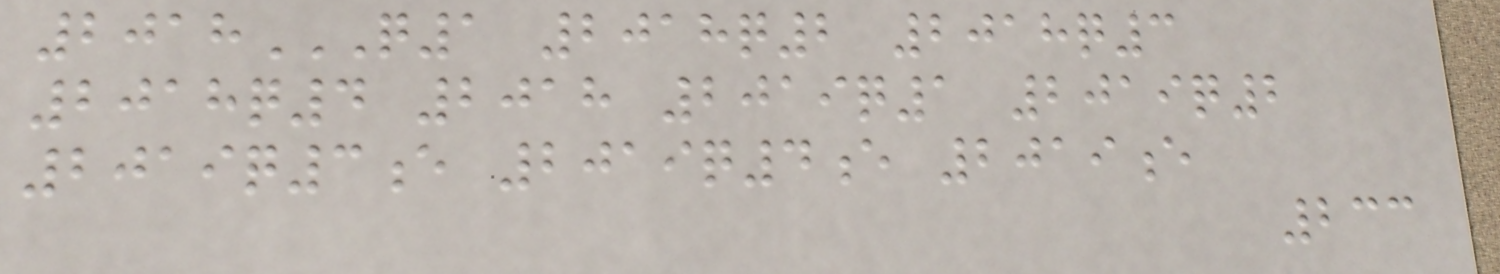2018Q1 2018Q2 2018Q3
2018Q4 2018 2019Q1 2019Q2
2019Q3E 2019Q4E 2019E
233
